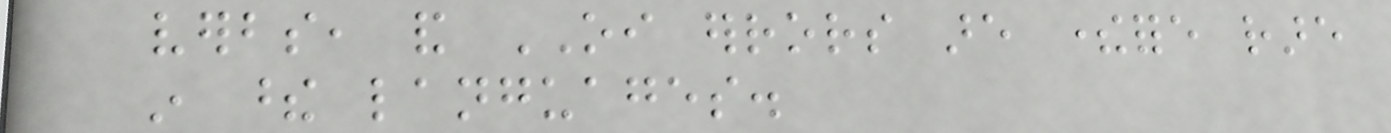verbs, and OI errors are therefore rare
in these languages.
